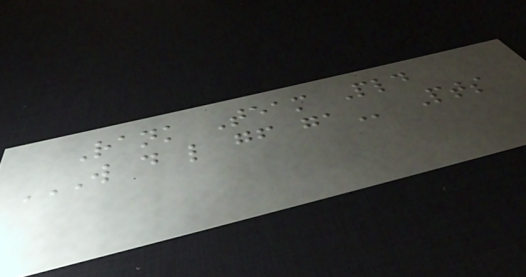Rank Team Pld
W D L GF GA Pts
